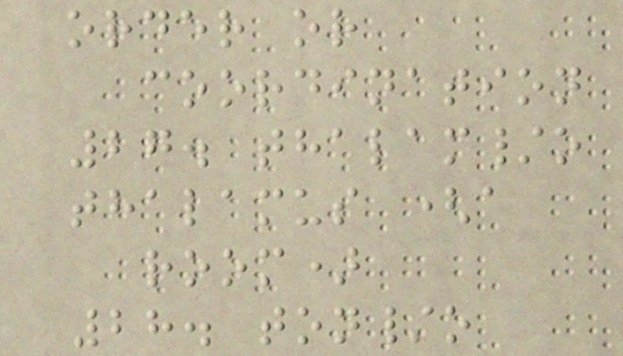order or
coordination
27. thalam/o
thalamus (a
room)
28. ton/o
